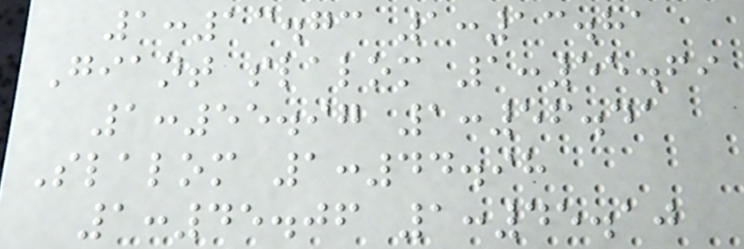1:13.73 1:13.81
Giant slalom 1:55.69
1:55.97 1:56.41
Slalom 1:44.98
1:45.06 1:45.10
